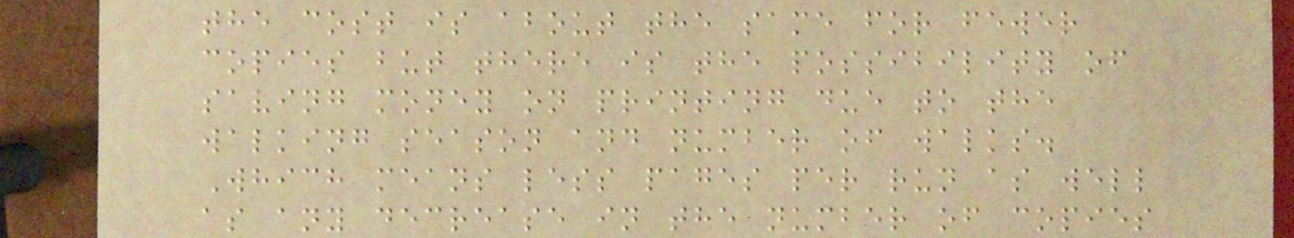the cost is about the same for fewer
copies but there is the possibility of
saving money on printing due to the
walking season and number of walks.
Which means less pages per run as well
as any decrease in the number of copies
